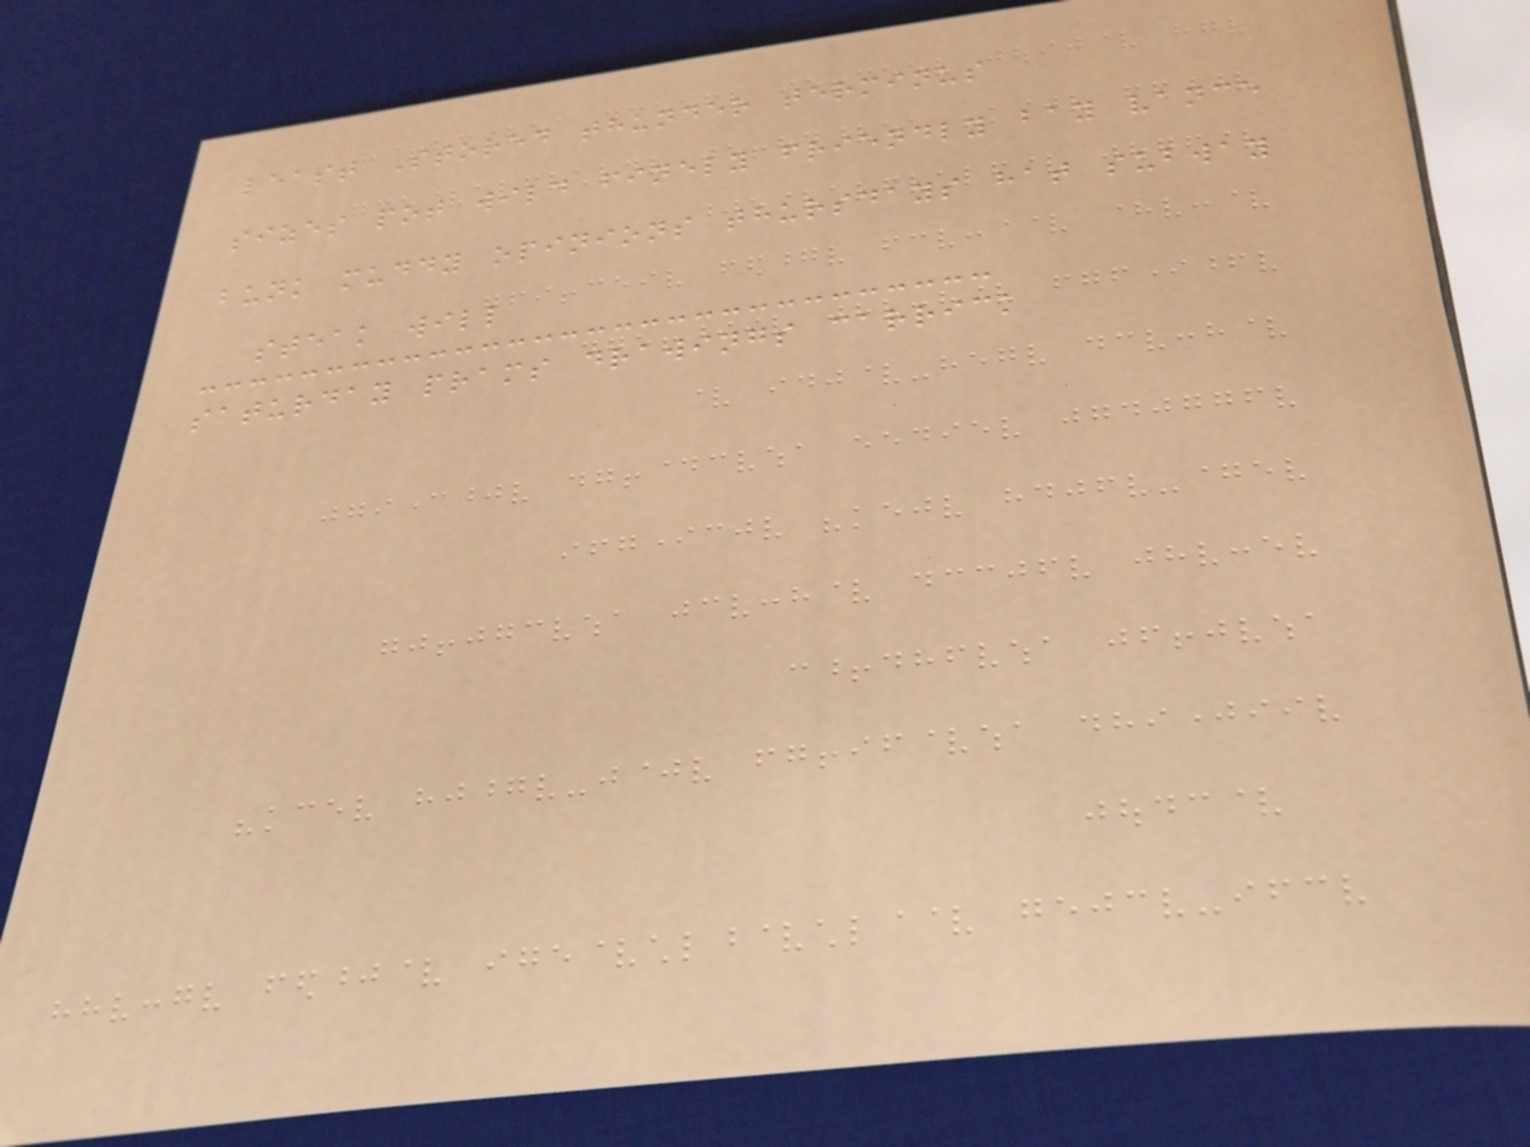least Stored thunder terminus
sizes pot wild finely friendly bay vance
bunk muddy opinions thursdays hat subway
steak will
saturday prams drawings carrick
